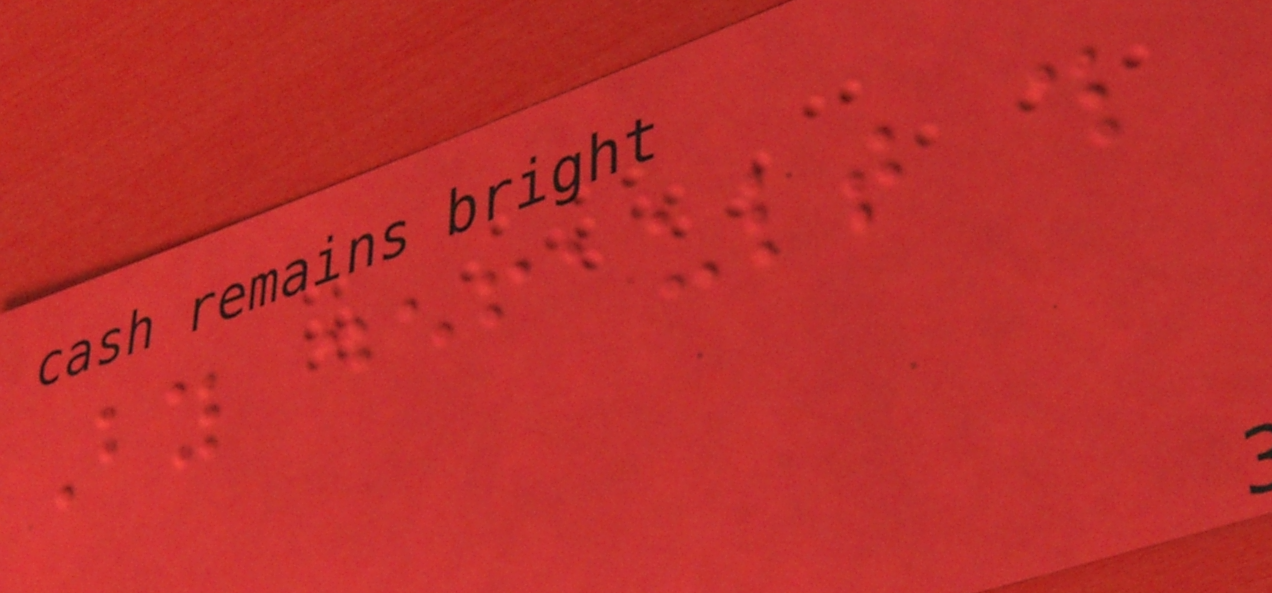By default this
